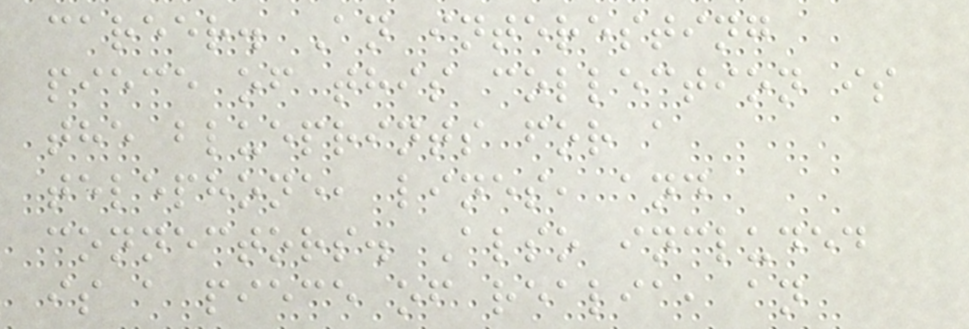career. An interesting
piece of this collection is
the blueprints for a
telephone, lines, and
connectors. Also included
is a piece of realia, an
